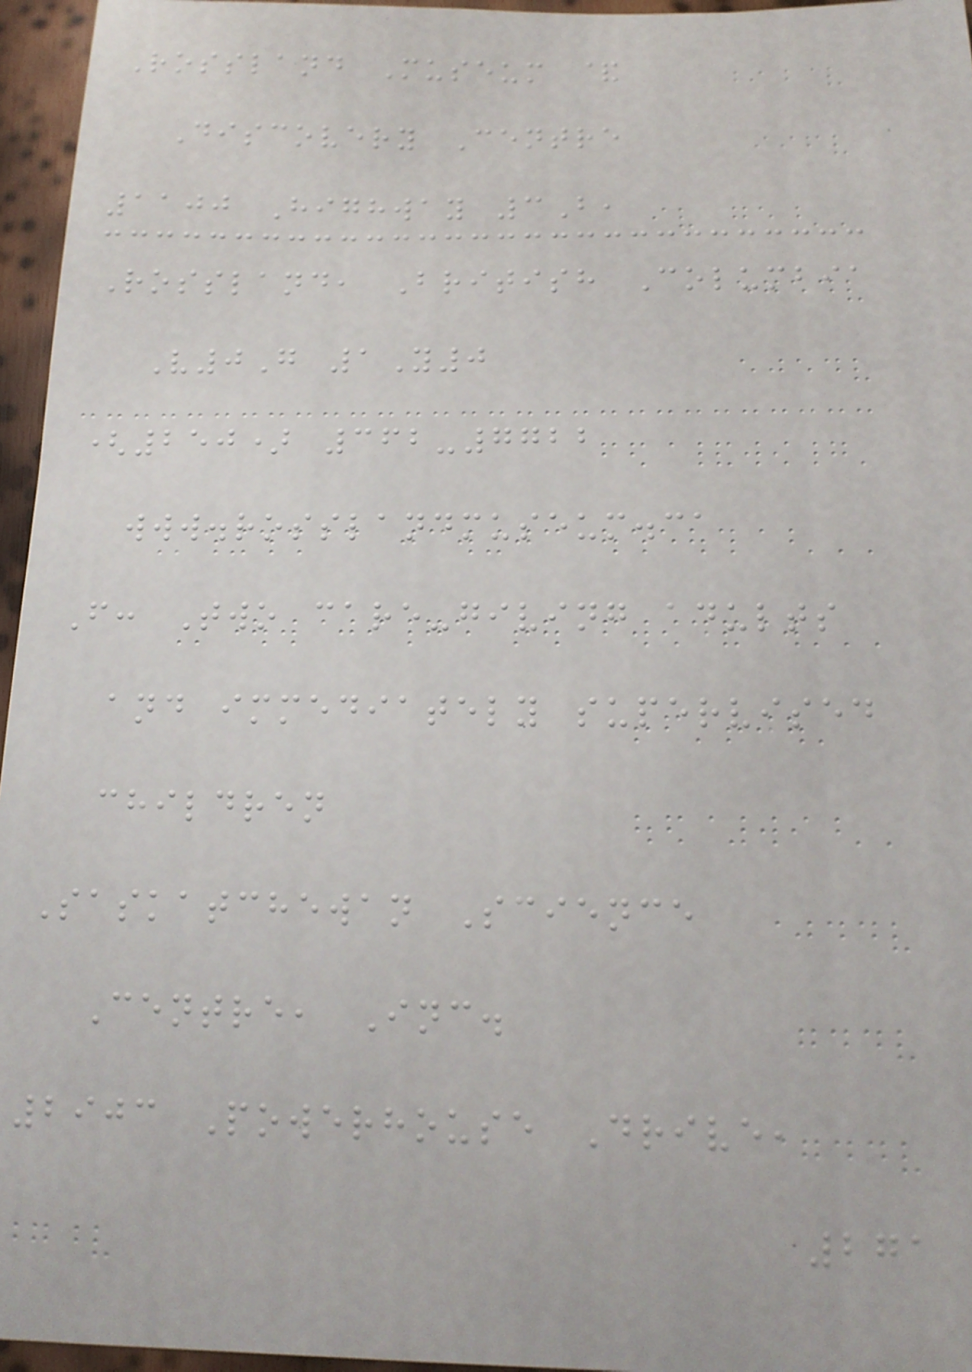Rossland Museum &
Discovery Centre
1100 Highway 3B,
Rossland, British Columbia
V0G 1Y0
(250) 362-7722
www.rosslandmuseum.ca
F: Two care-giving adults
and immediately supervised
children
Saskatchewan Science
Centre, Inc.
2903 Powerhouse Drive,
271
